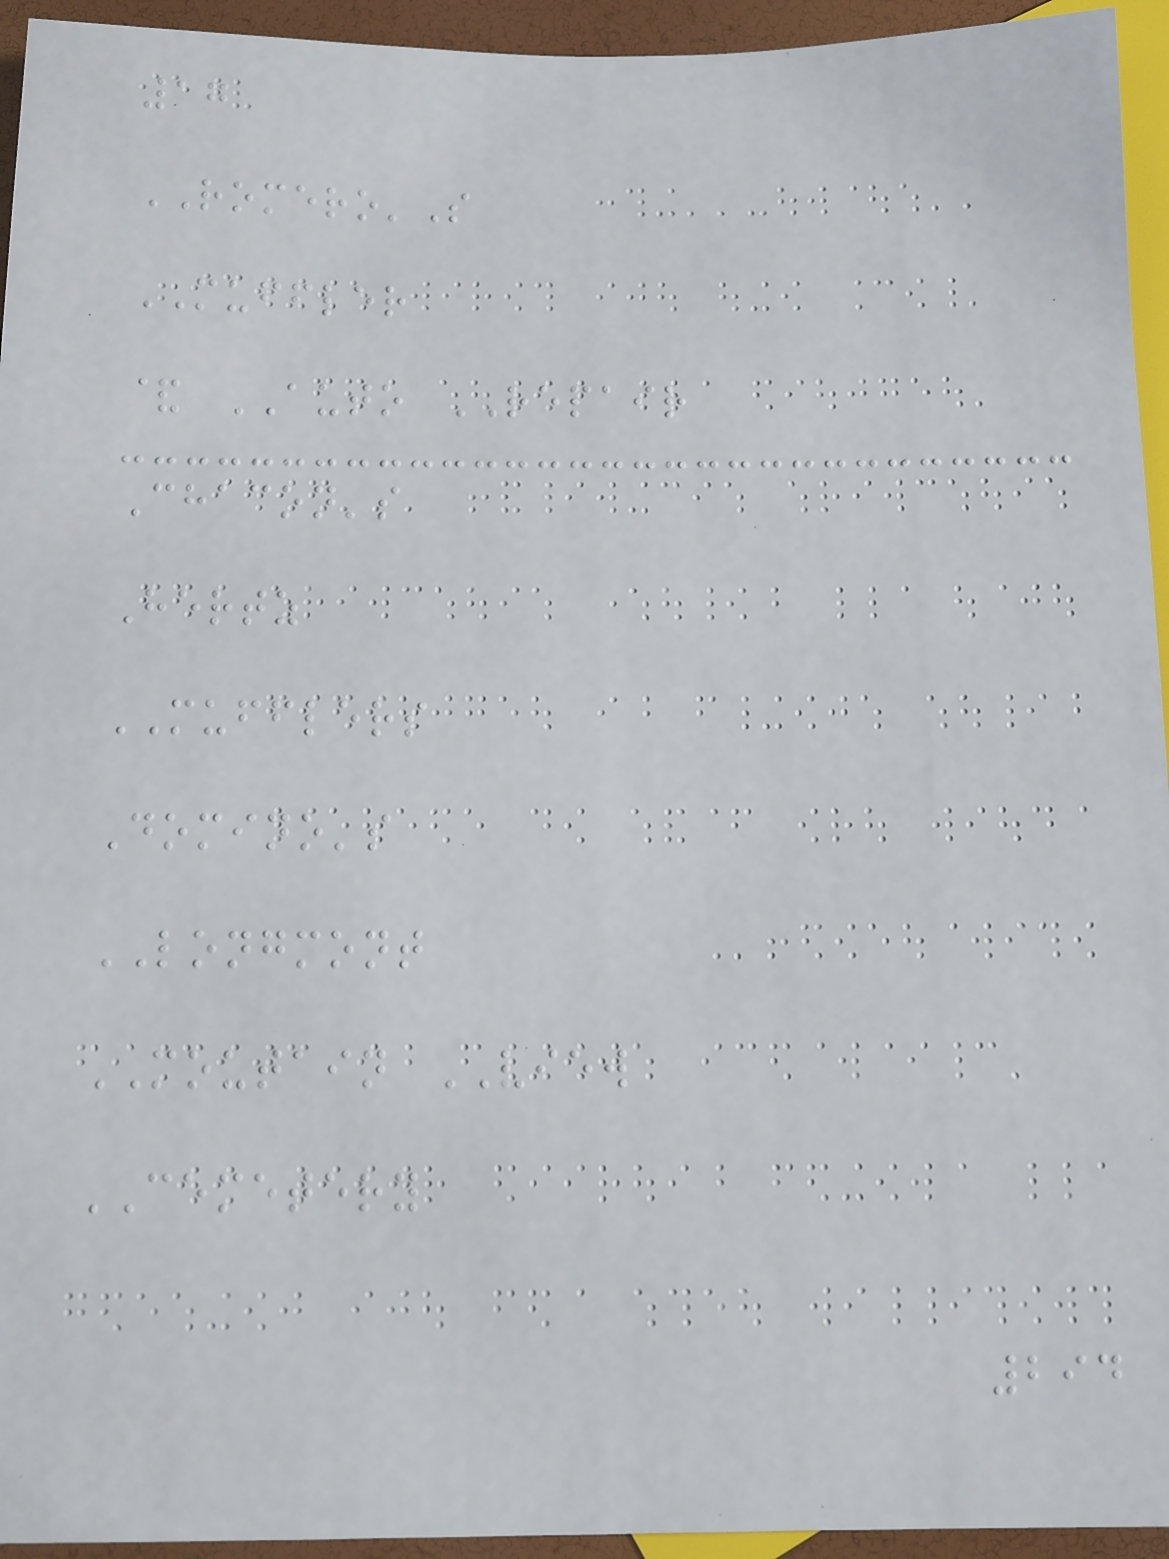17
ROMERO'S
MUFFLER
& AUTO REPAIR
Chacon's
Hertz
MUFFLERS
Domino's
LONGMONT
MOUTAIN VIEW
CEMETERY
294
